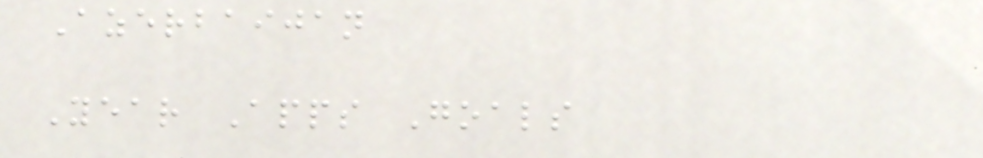Azerbaijan
Year Apps Goals
